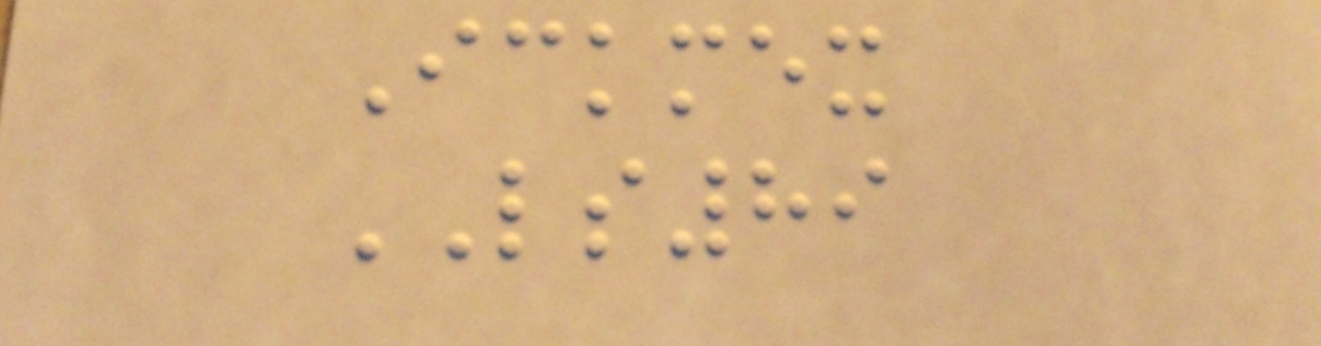Ickmex
LS89
